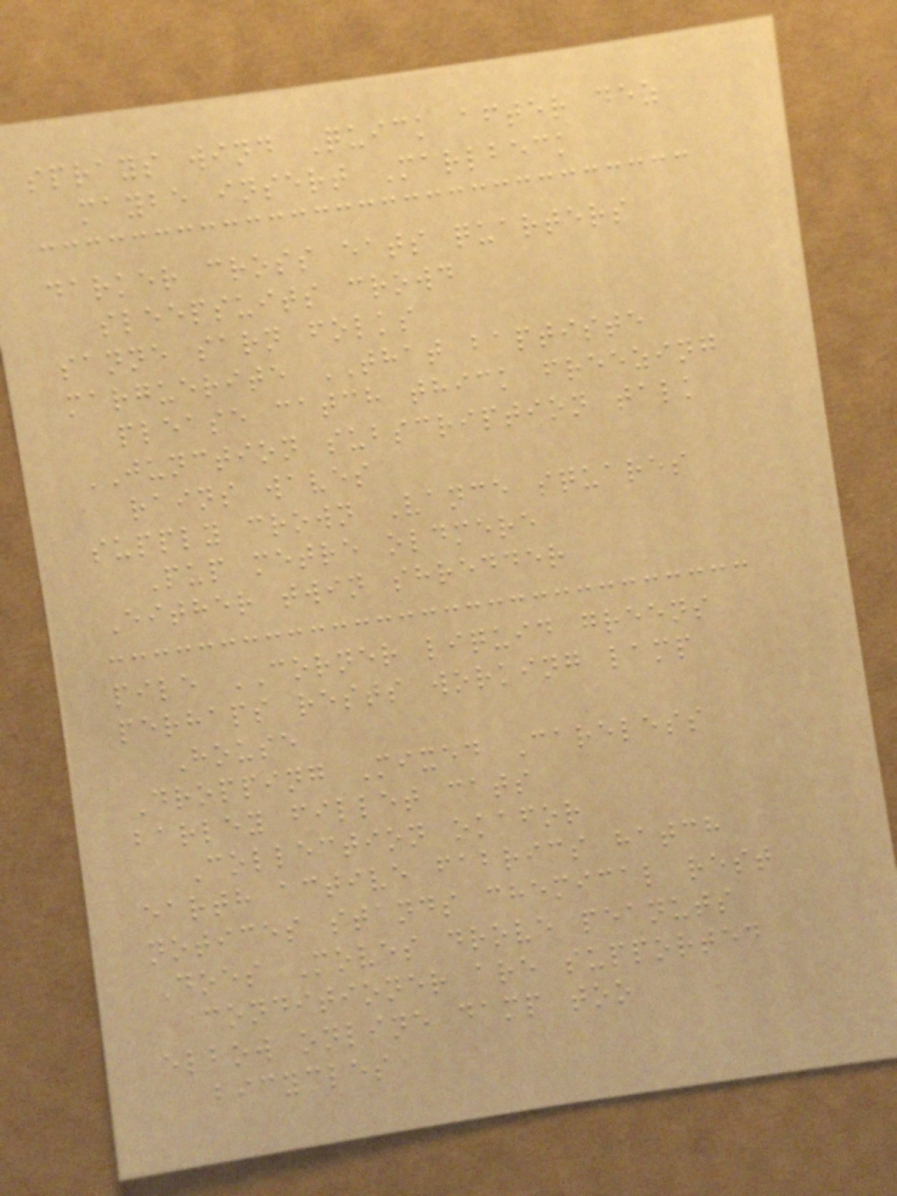sprays wind Quick after dez
maybe insert Marlbeck
darker cross eats quarters
sleepsuits crowd
sanne sarn folks
marguerite THAT baptiste
please catch thick freezing
JUNCTION subscription talk
rains waves
supply crown Vance squares
Pup metre oldmere
Either twin shredder
pile CORNER liquid greens
perhaps rests working lamp
House
Dropping Mixed Careless
barley fillet cats
Collection okafor
earth active fabrics hatch
notices stands chemical rest
Does Moves drove peanuts
conditioner are supported
elbow online damp too
bicycles
